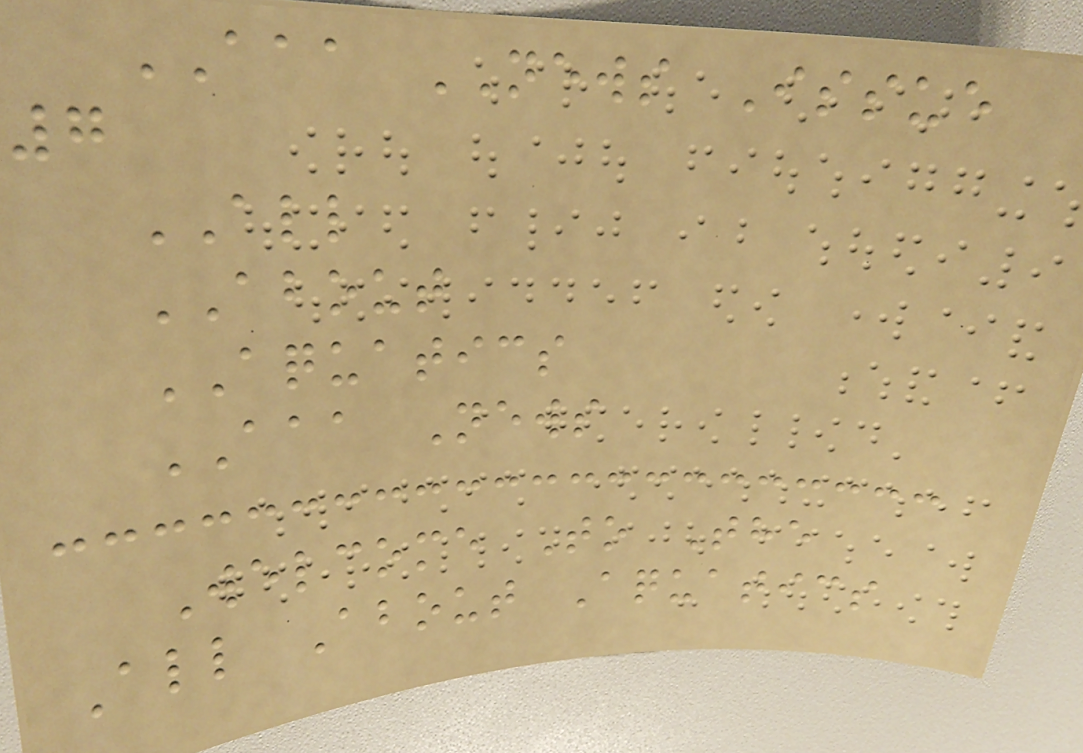AAA NEWS Issue
7
ALL
ABOUT
AQUATICS
AAA News
Welcome To The
All About Aquatics
